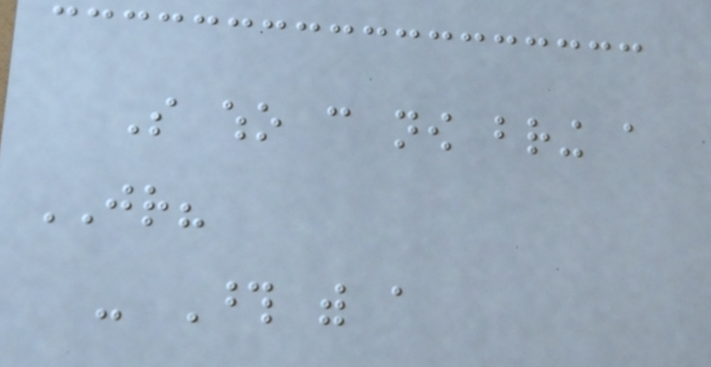So who can now bring a
JR?
- Those with a
